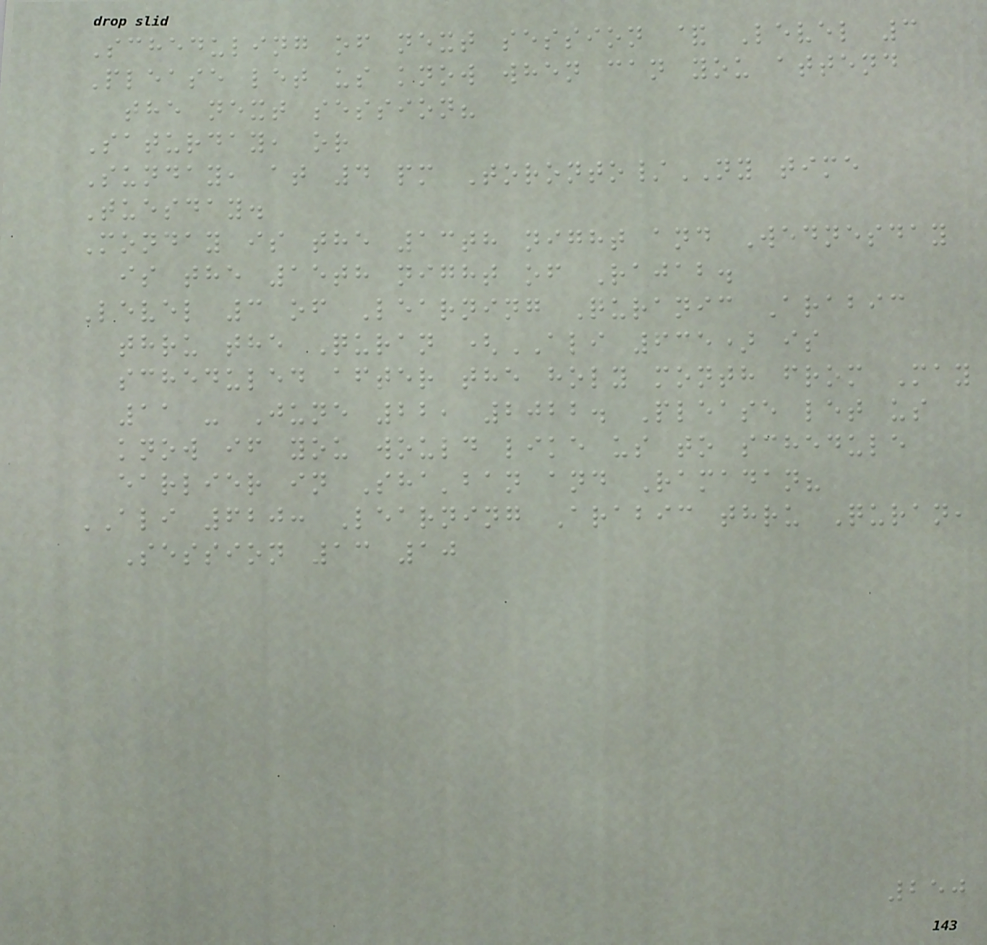Scheduling of next session & Level 3
Please let us know when can you attend
the next session?
Saturday, or
Sunday, at 4 pm Toronto/NY time
Tuesday.
Monday is the 13th night and Wednesday
is the 15th night of Rajab.
Level 3 of Learning Quranic Arabic
thru the Quran (ALI 635) is
scheduled after the holy month from May
11 - June 22, 2022. Please let us
know if you would like us to schedule
earlier in Sha'ban and Ramadan?
ALI 620: Learning Arabic thru Quran,
Session 13 10
250
